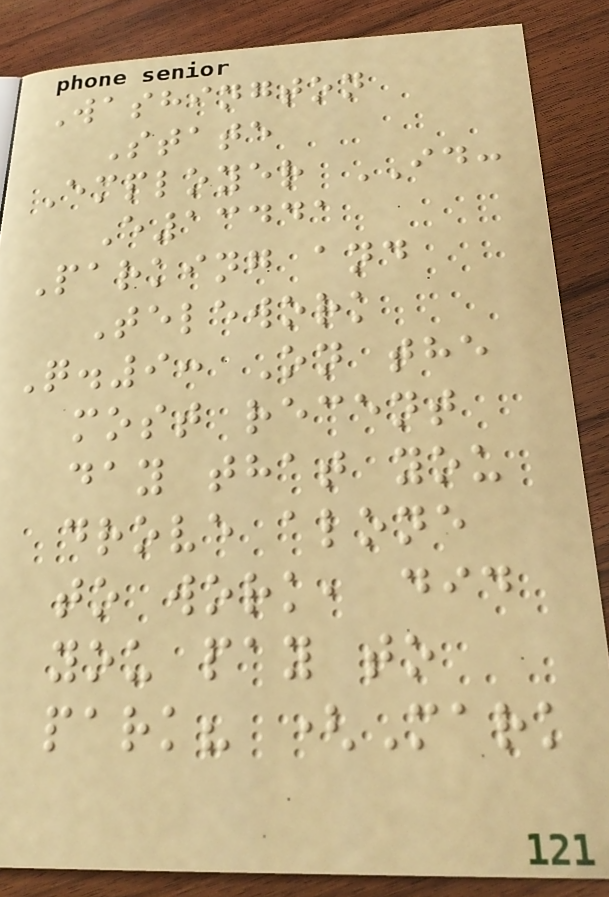Washington
State
Employer ID:
E13441
Parking and
Telework
Q.9: On the
most recent
day that you
drove alone
to work, did
you pay to
park? (Mark
